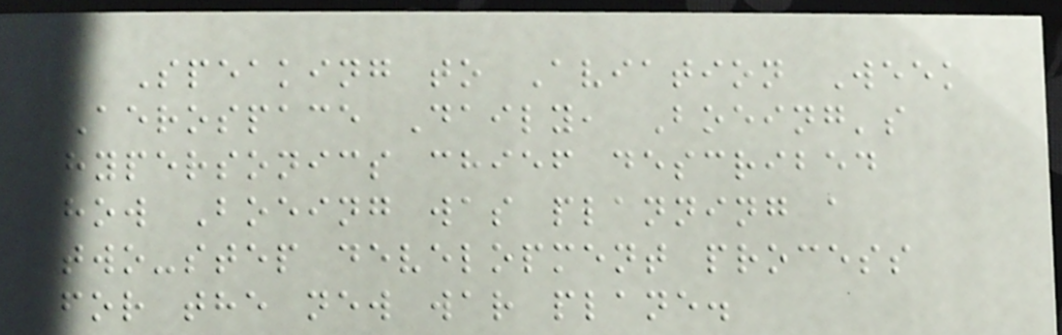Speaking to Aviation Week
Aerospace Daily, Boeing's
hypersonics chief described
how Boeing was planning a
two-step development process
for the new war plane.
